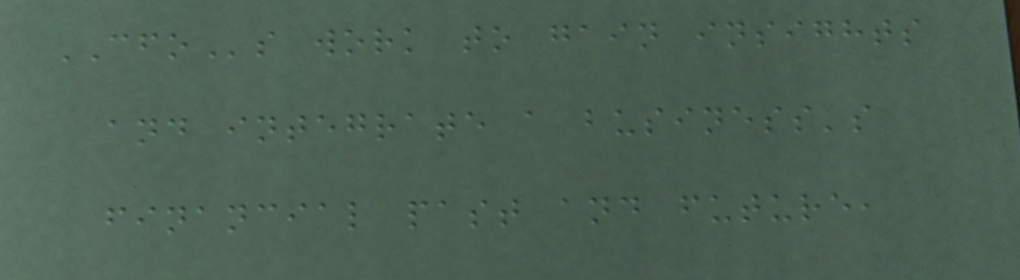CFOs work to gain insights
and integrate a business's
financial past and future,
